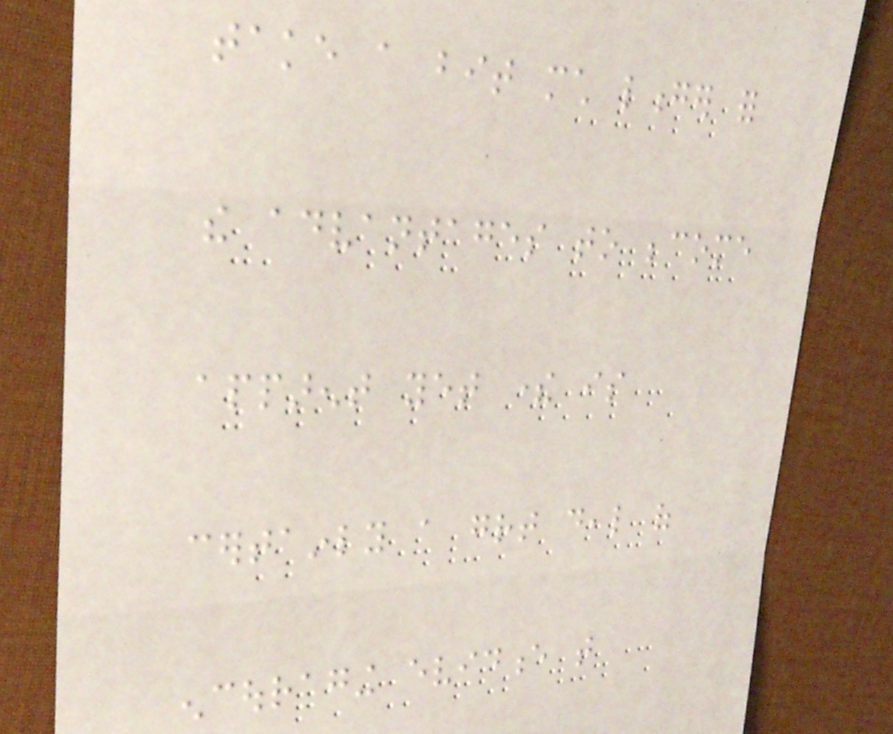take a bit much longer for
the advantages to become
apparent yet there is
certainly a great deal of
encouraging evidence that
